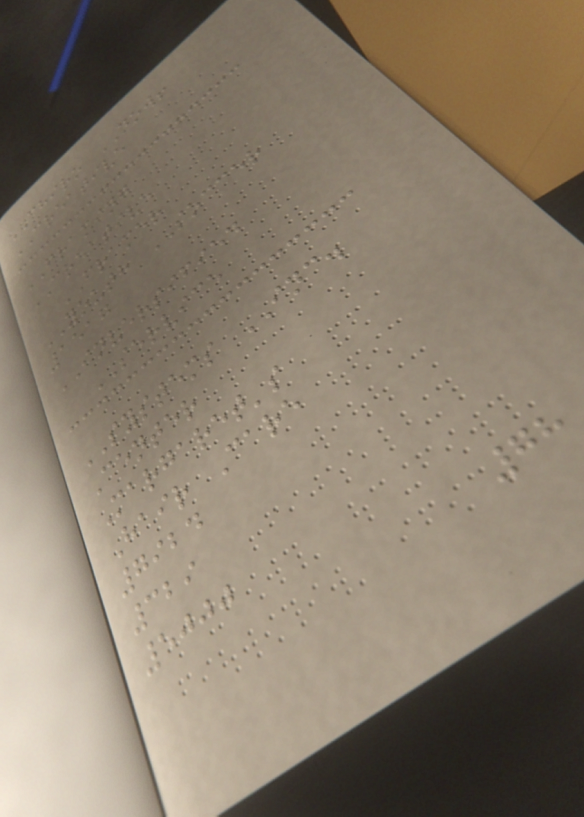CHIRO NOW!
CREATIVE
FRAMING
CREATIVE
FRAMER
YOUTH SOCCER
1517
INVERSIFIED
SERVICE
SYSTEMS INC.
Center
Margaret's
Hair Care
7924
329
5000
78
